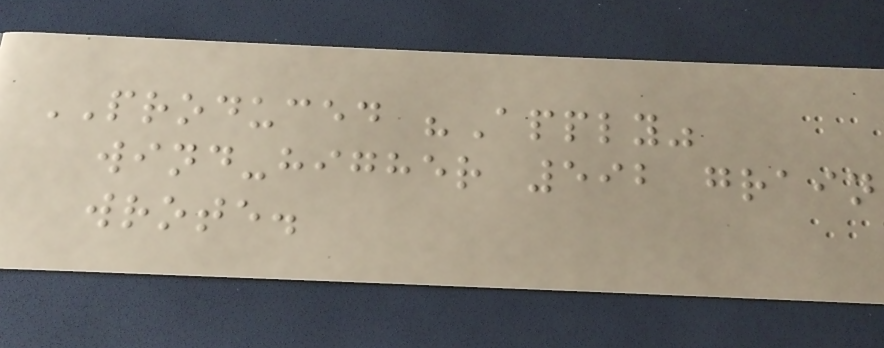PRODUCED "Apply"
wind-higher 592 grain
wrote.
